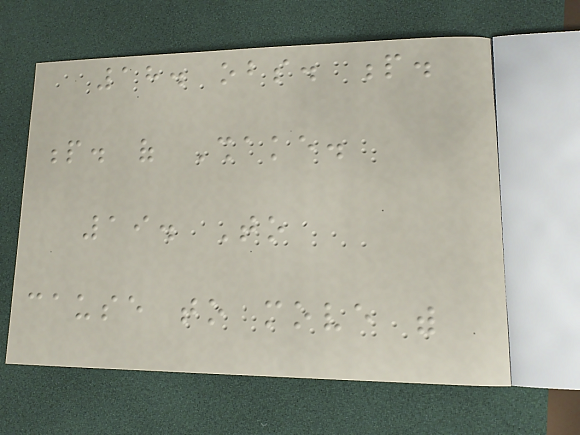18. obs. p.
p. of Shake.
19. To
cause to move with
